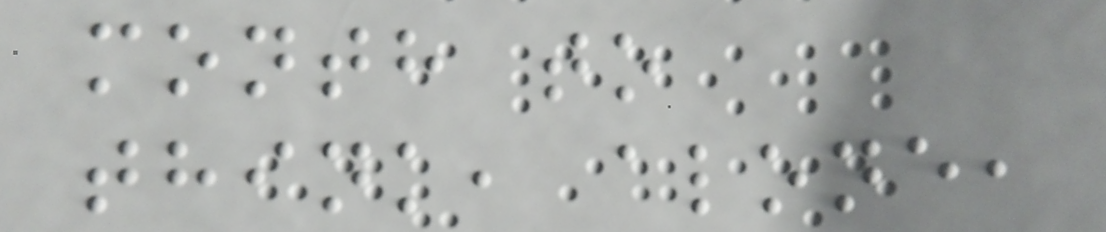month to
think, alone,
